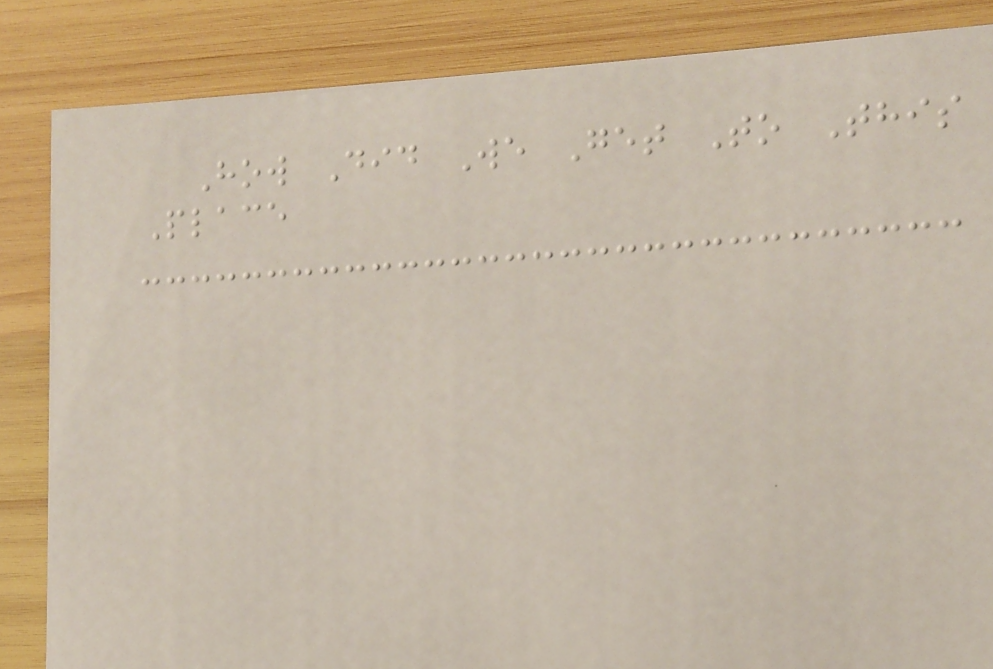How Did We Get To This
Place
